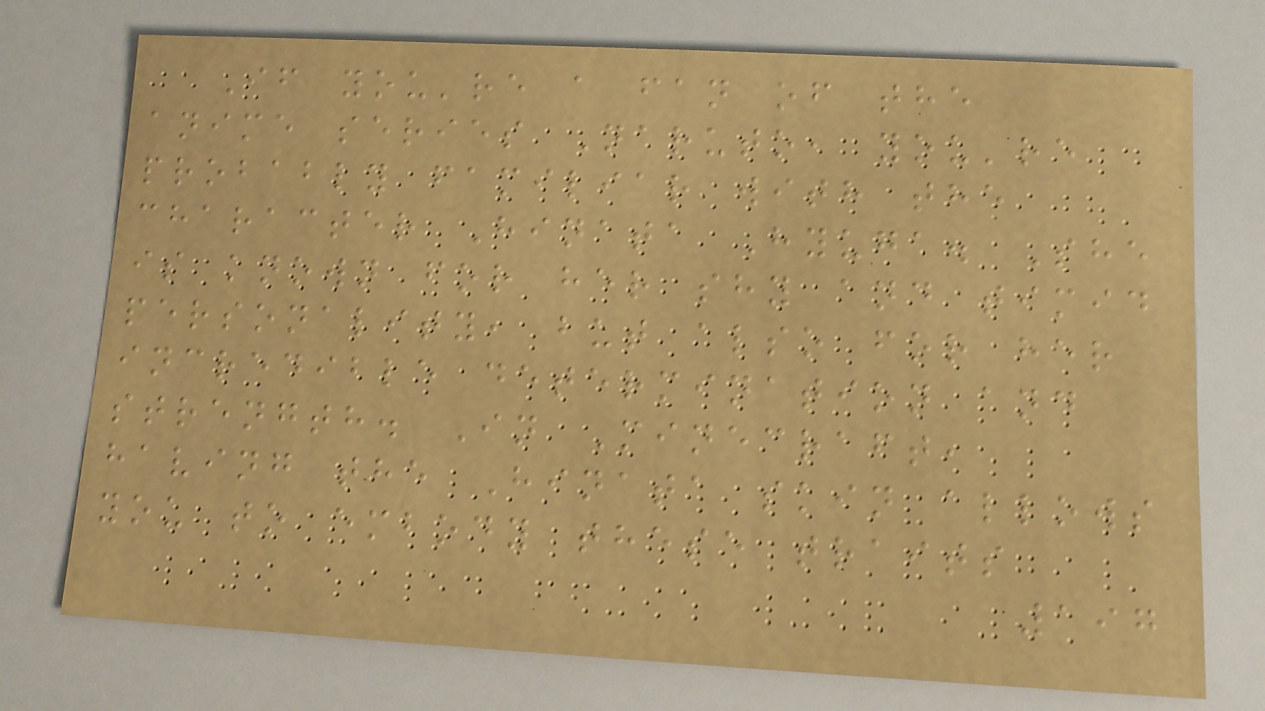If you're a fan of the
anime series Naruto, you're
probably familiar with the
character Hinata Hyuga. She
is known for her shy and timid
personality, but also for her
incredible determination and
strength. In Minecraft,
having the Hinata skin allows
you to embody these traits
197
